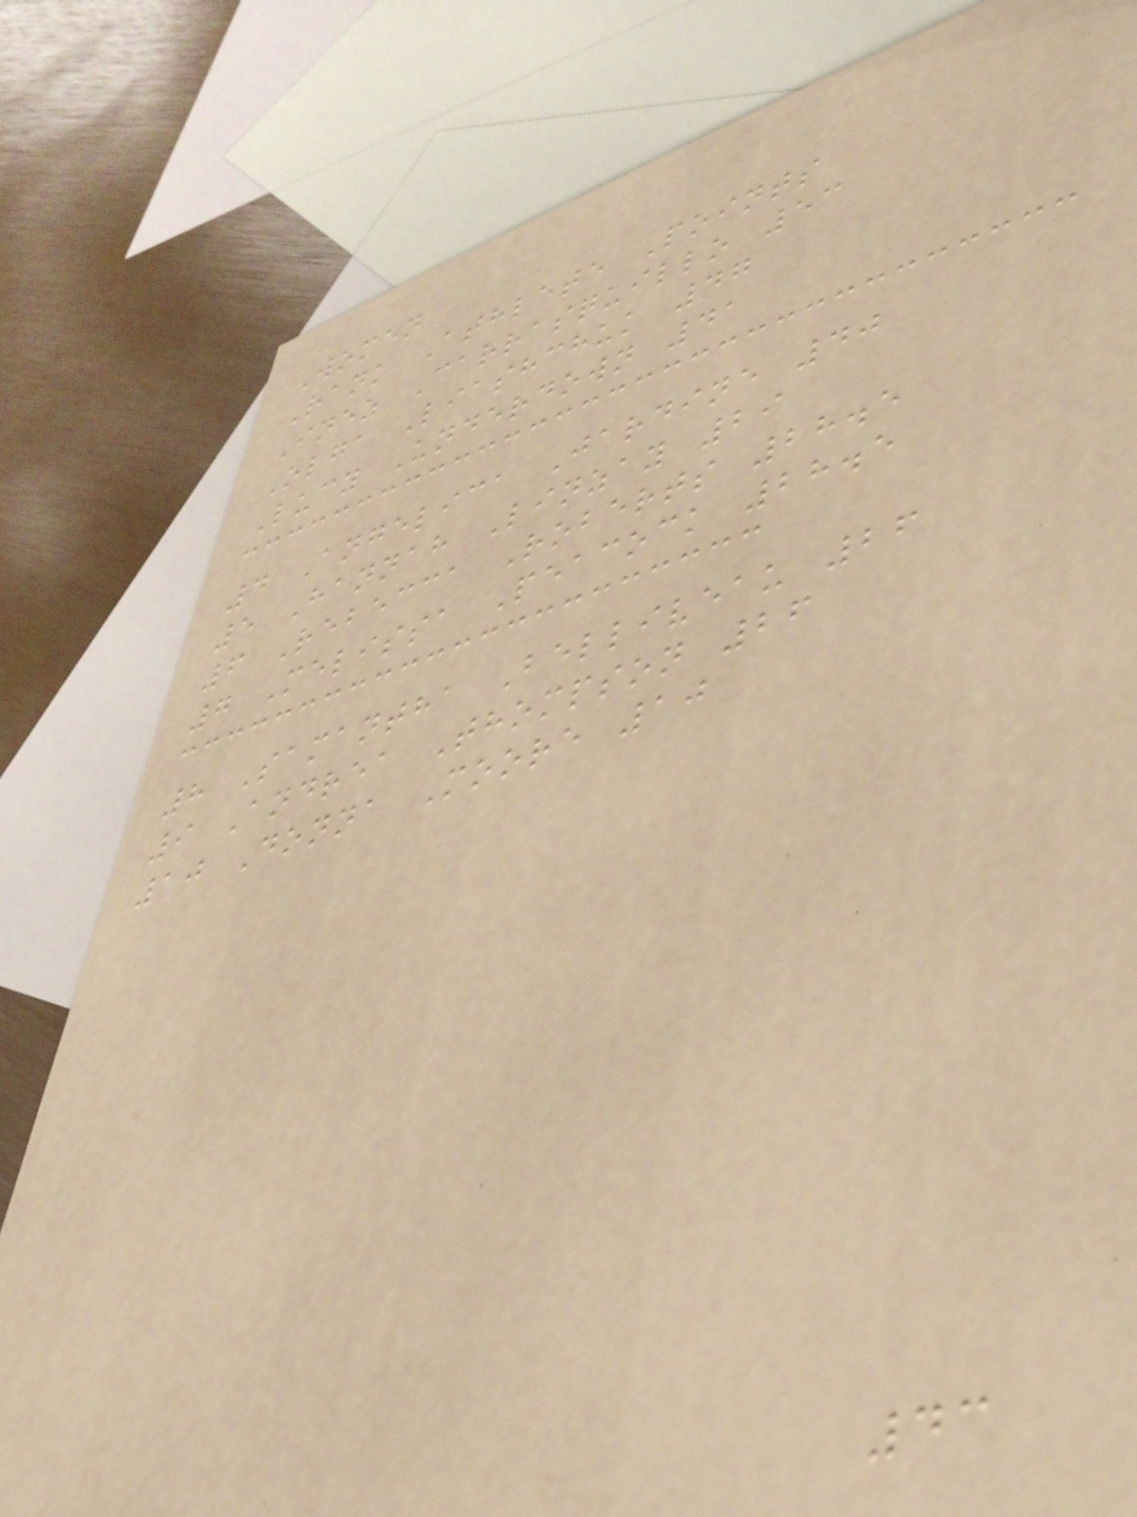Women
Rank Athlete Points
Inez Carrasquillo 53
Olga Liashchuk 47
Lucy Underdown 41
4 Angelica Jardine 40
5 Hannah Linzay 29
6 Rebecca Roberts 28.5
7 Melissa Peacock 28.5
8 Samantha Belliveau 26
9 Andrea Thompson 26
10 Donna Moore 10
43
